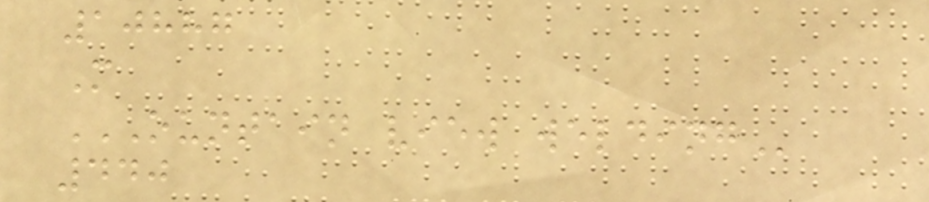10887
M
OUNTAIN VIEW WELDING
440
